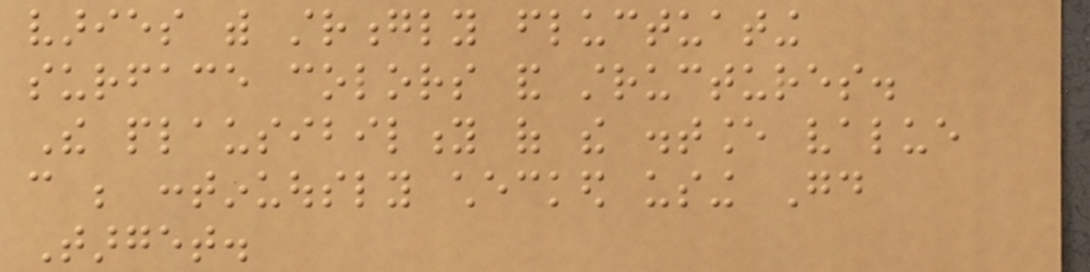varies with strongly fluctuating
surface colors and structures.
The plausibility of the distance value
can be continuously checked using Good
Target.
